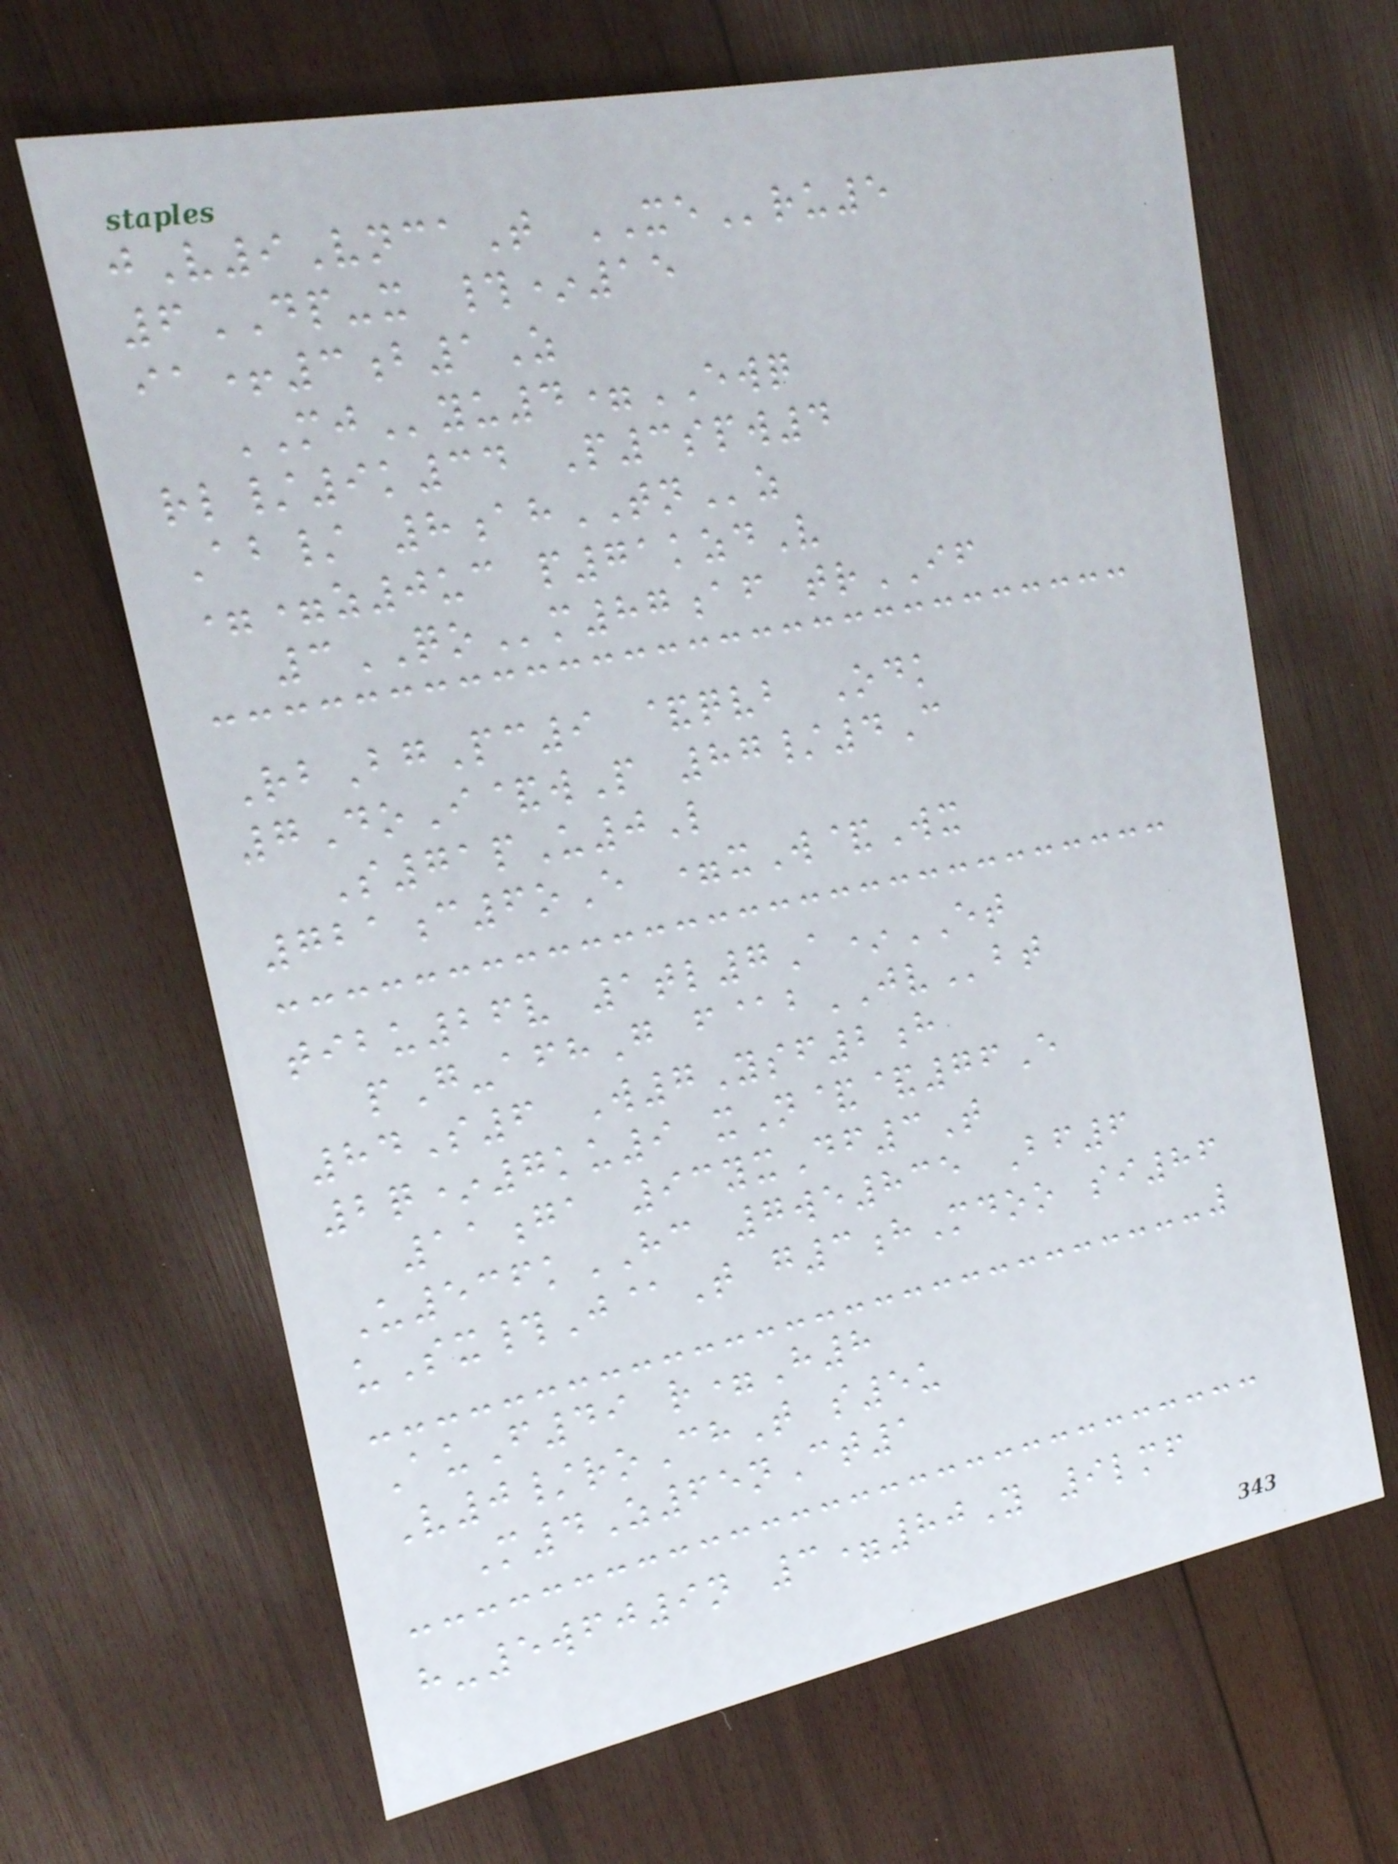jV9VncaT XEru5
6DP-x #*15
ia+3b1Z
MJyu4=EWQ
rl/9k34 P3spw4
Ab/ 8ahTNz
==z0uc p71kzdV
3QOm87af trIF
RbBgPc9 &qvb Odk
7DoI&wP 87/4C
S71pU0L
721c6oE =xW&Wx
tibu26v 1tl7A*ET
pG-afhG f@bJVbt
84S6 W7Ysf2h
2q*7ku9 xN&&76E
11ga 93yxDf3T
U536kHC 7we835 Bf6
uSx#J@T g3hMdoo si86
AuF49 r=H8
V0/roChT s5u
M4Z65nCt1
h-5wfj9n 3=80Y 9lmf
